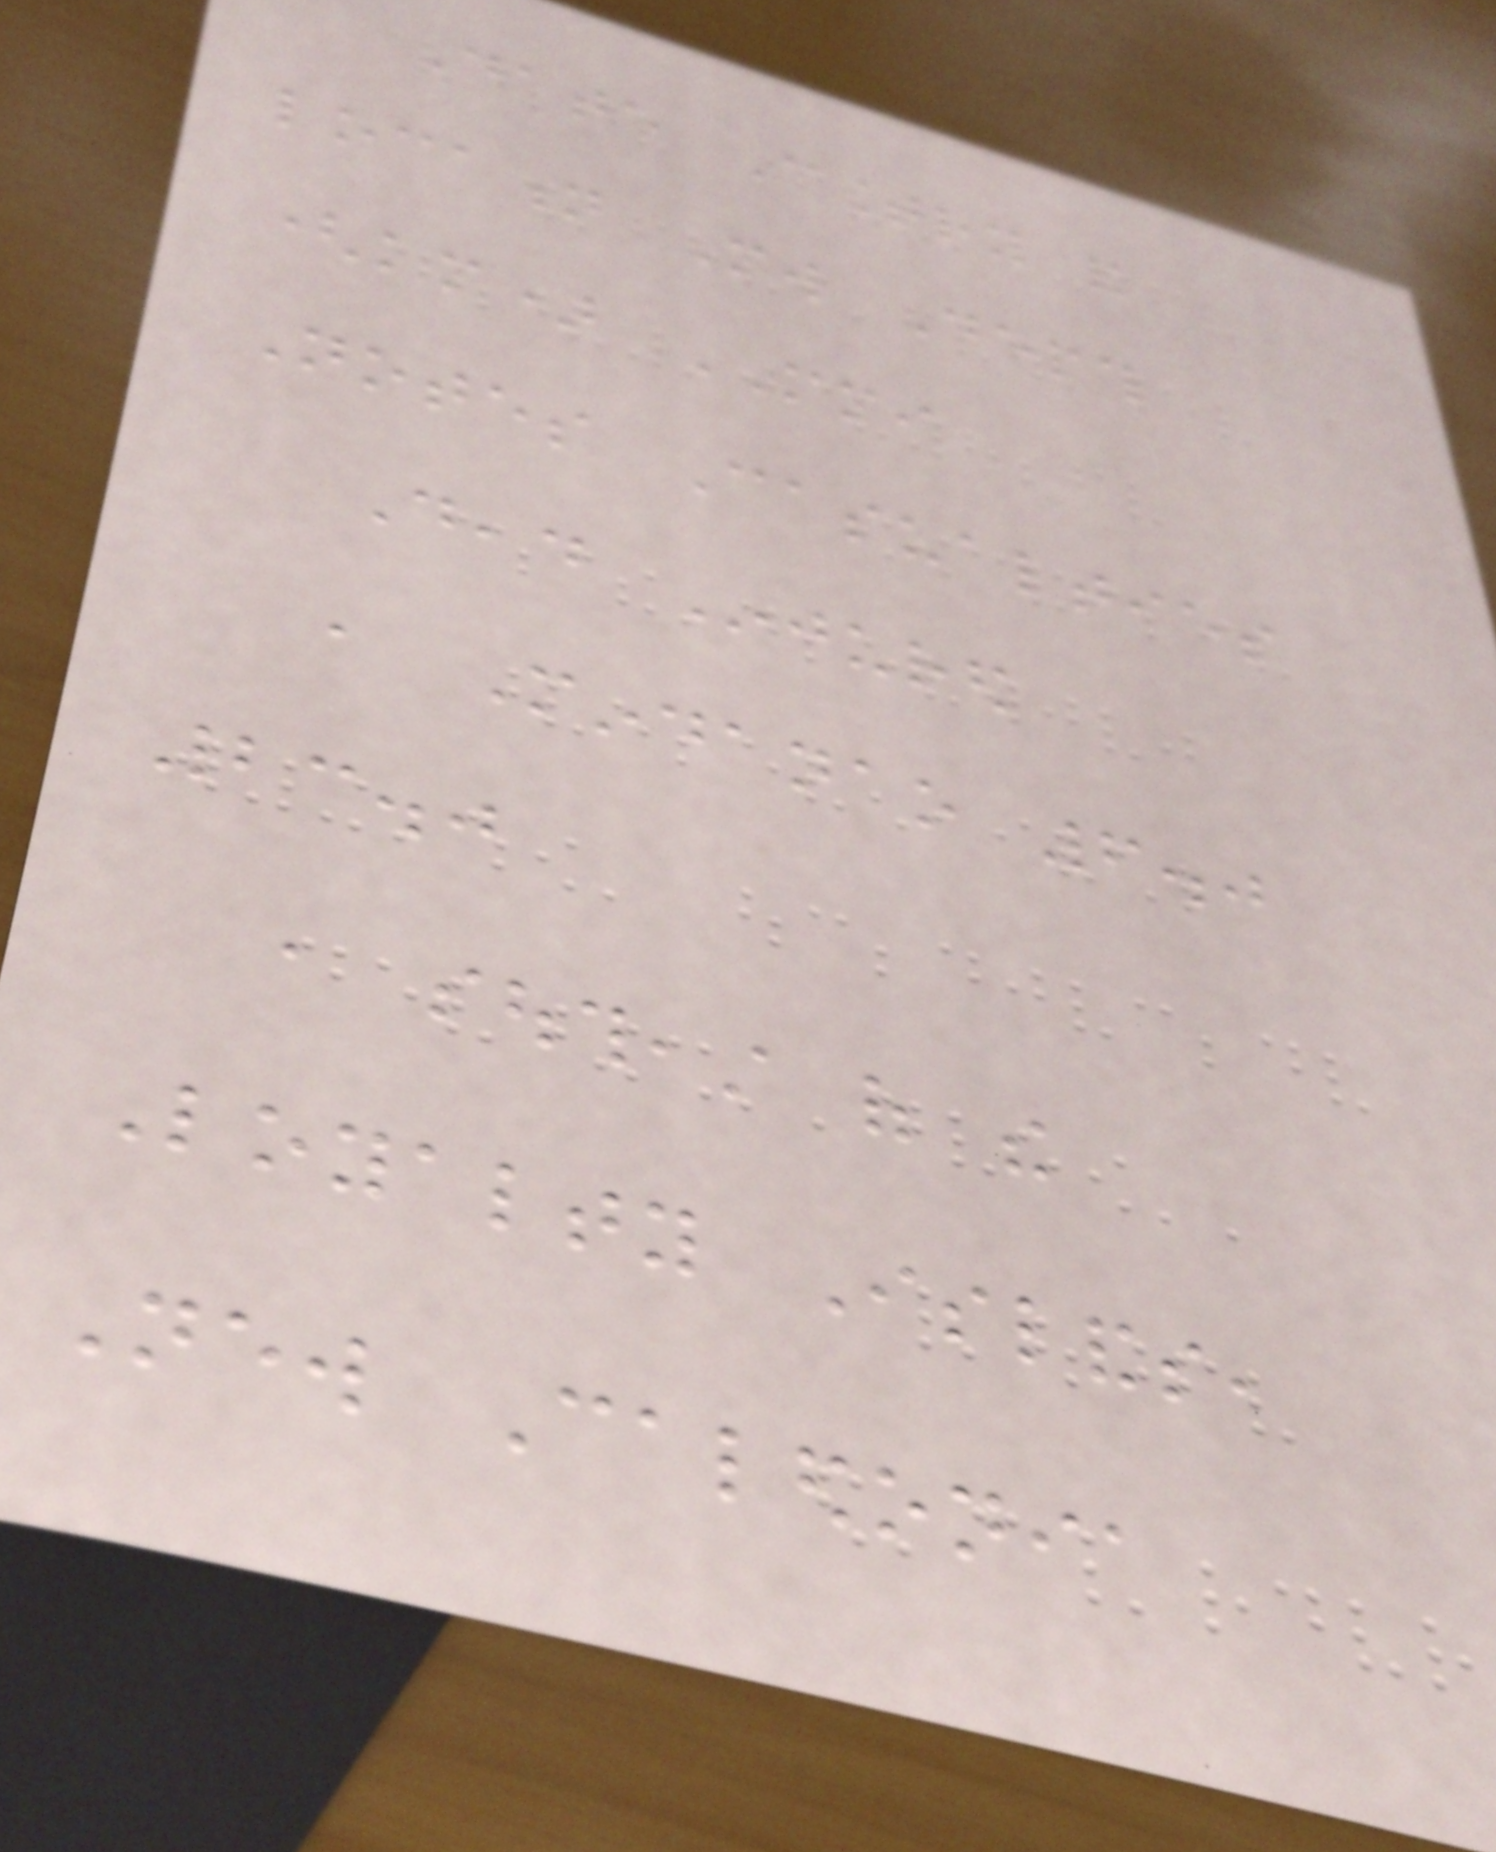Date Country and
location Mw Depth
(km) MMI
Notes Casualties
Dead Injured
, Mindanao 6.0
23.0
, southeast of the
Loyalty Islands,
New Caledonia
